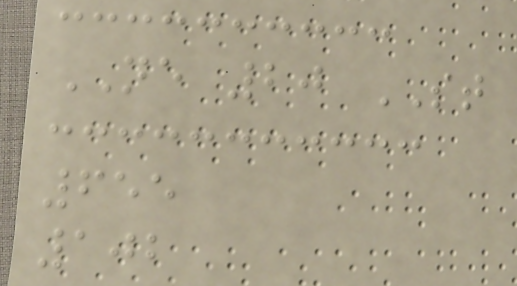NE 20 ST
655
102
